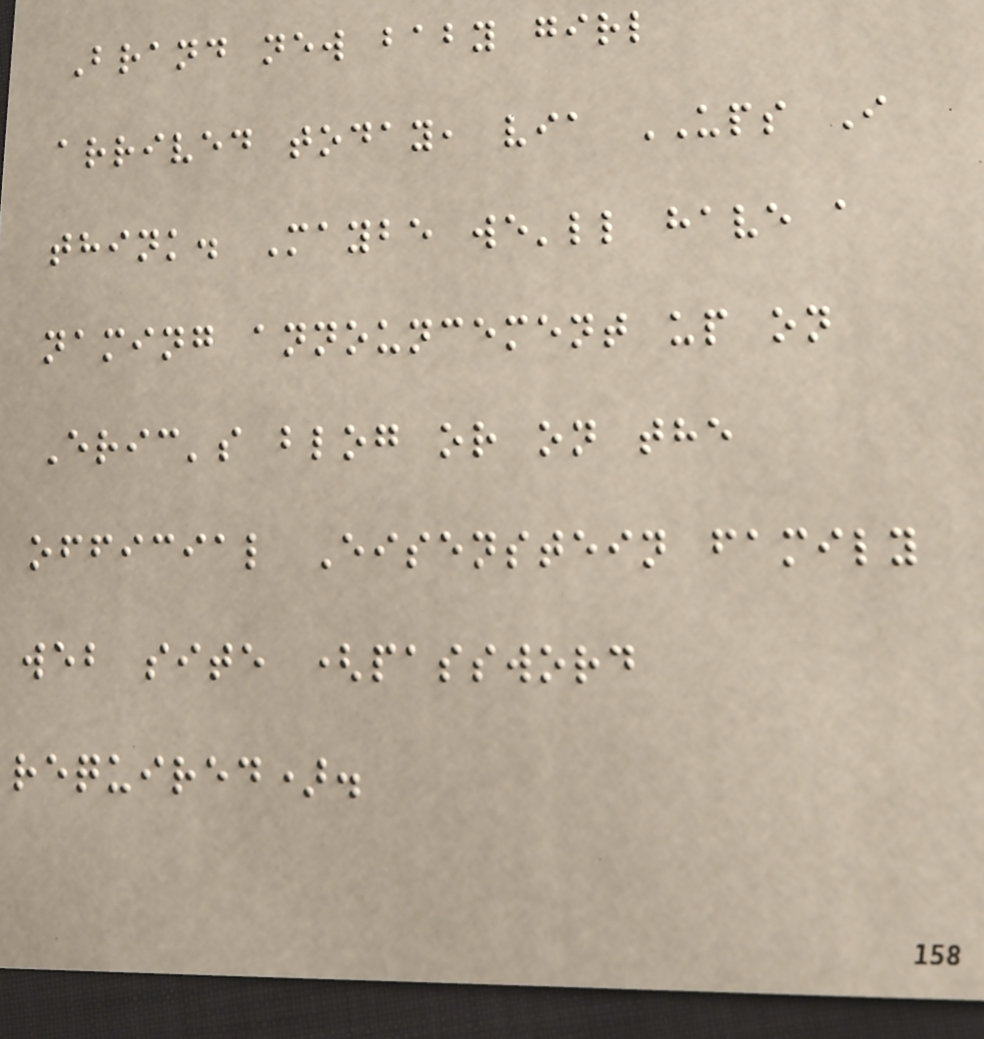Brand new baby girl
arrived today, via UPS I
think. Maybe we'll have a
naming announcement up on
Eric's blog or on the
official Eisenstein family
web site (password
required).
